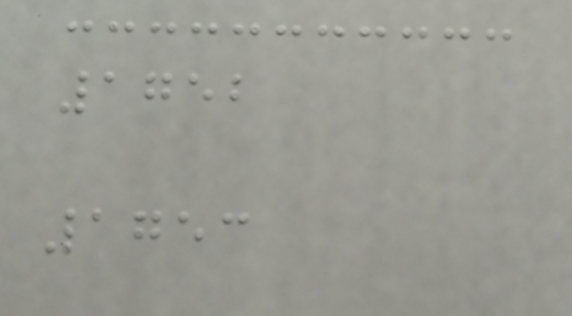1752
1753
